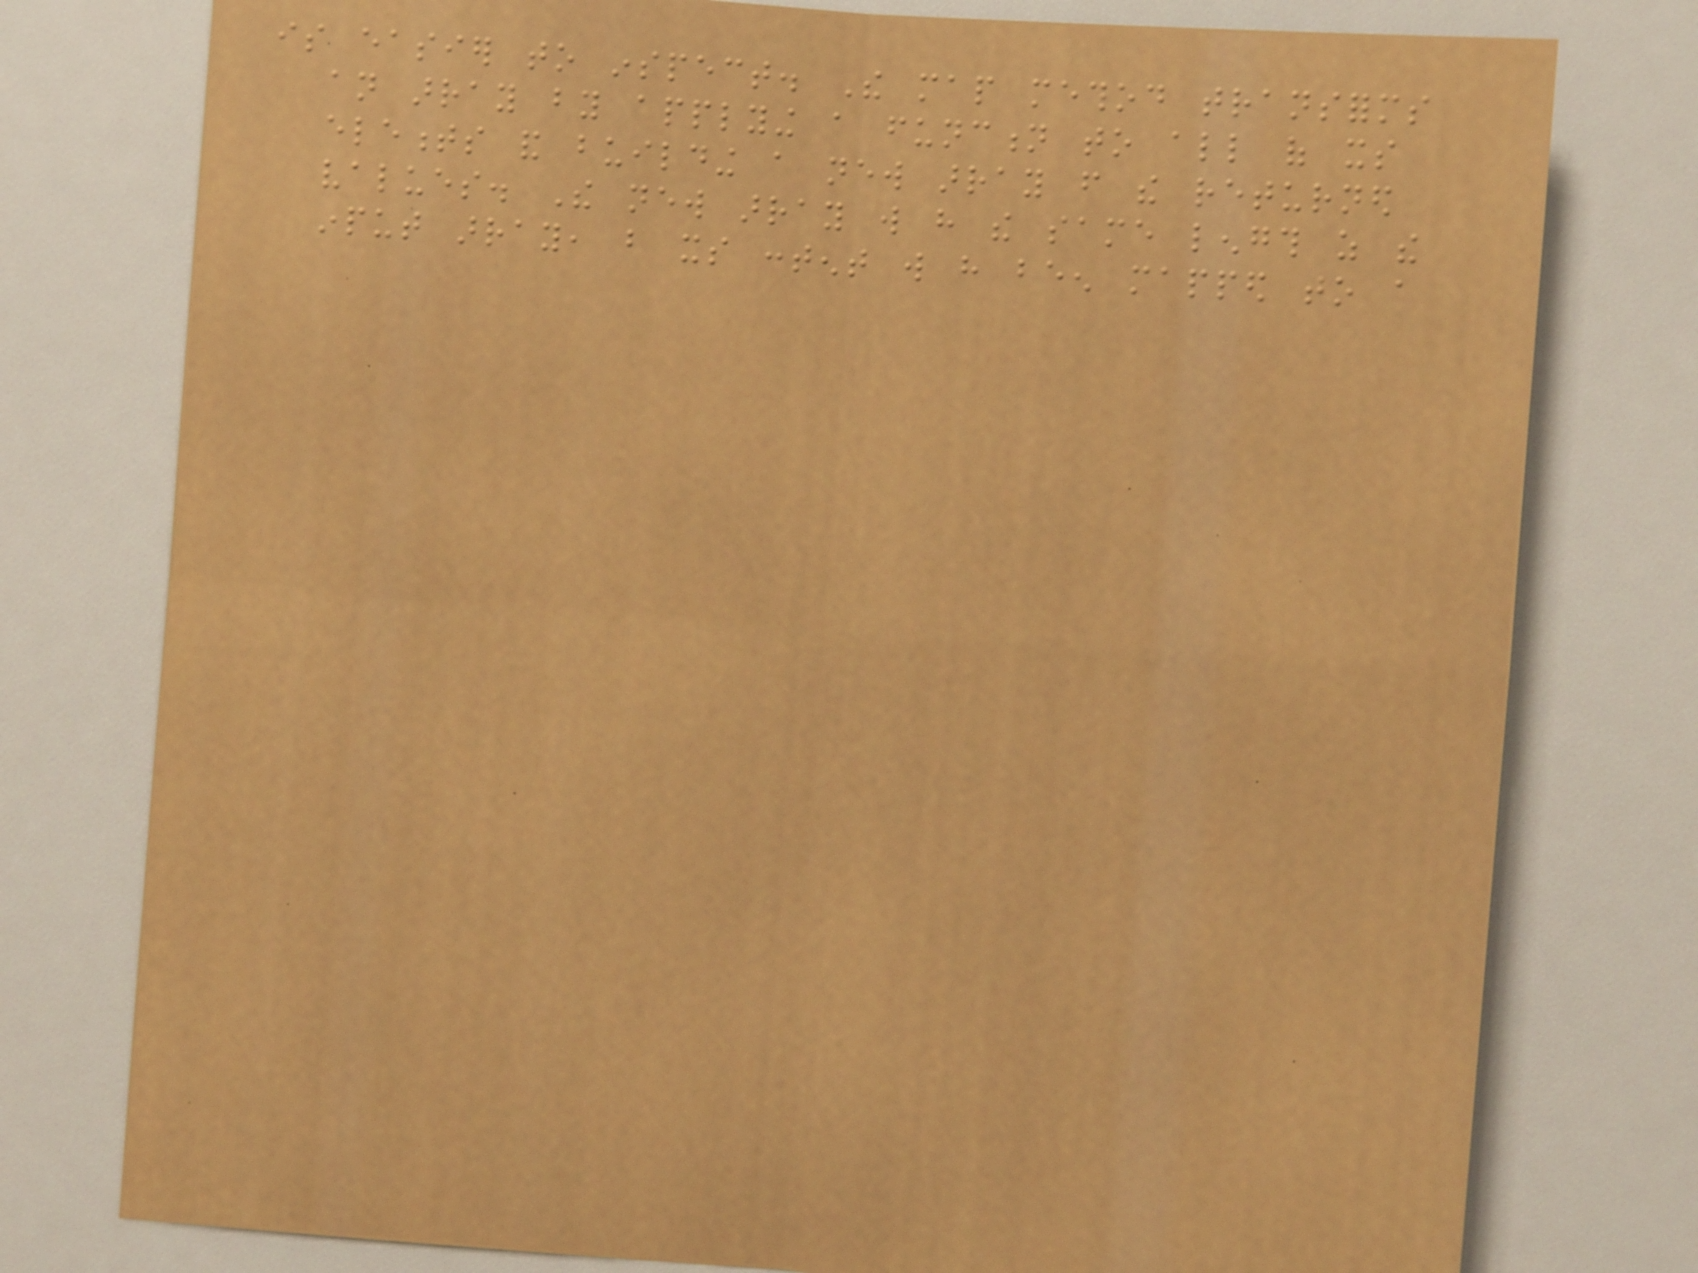is easier to inspect. The map method transforms
an array by applying a function to all of its
elements and building a new array from the returned
values. The new array will have the same length as the
input array, but its content will have been mapped to a
